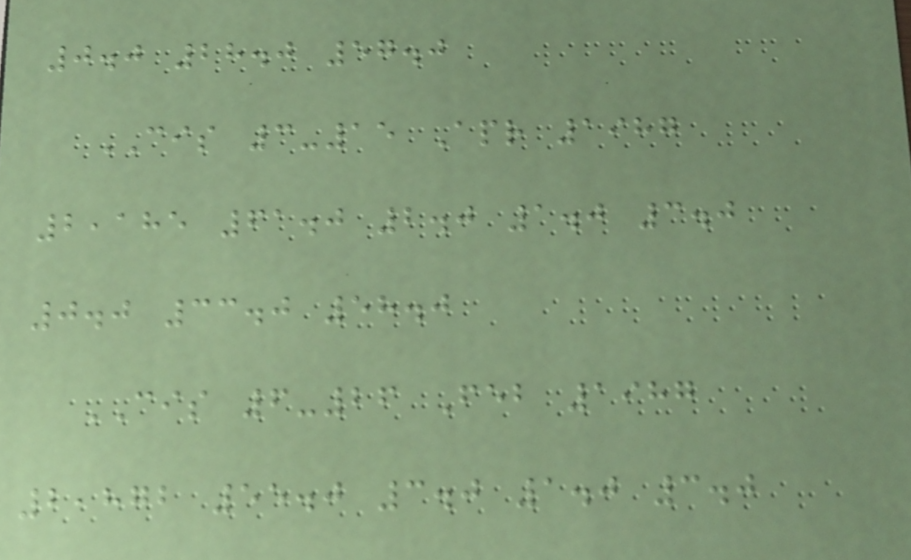0.0 28.0 57.0
CIS 3-15 Apr 1987
2,185 61.0 2.0 1.0 3.0
0.0 33.0 58.0
CIS 6-26 Feb 1987
2,872 55.0 3.0 1.0 3.0
